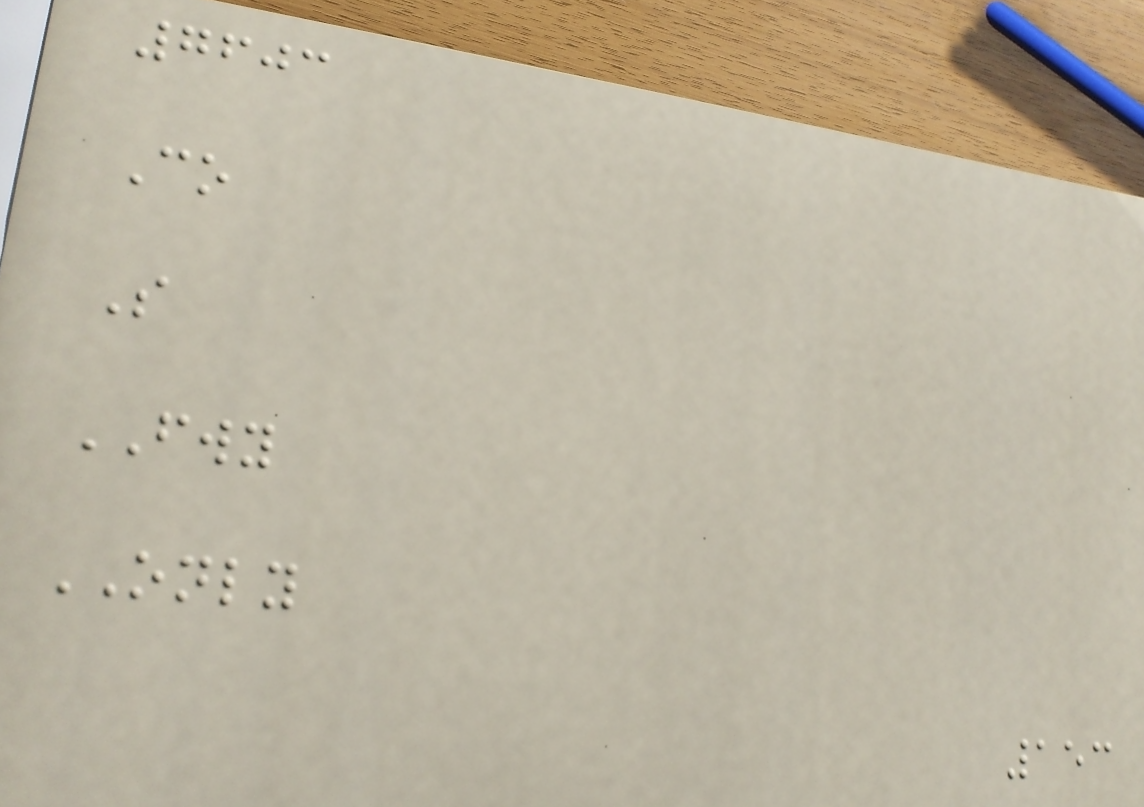7603
Co
S
FWY
ONLY
153
